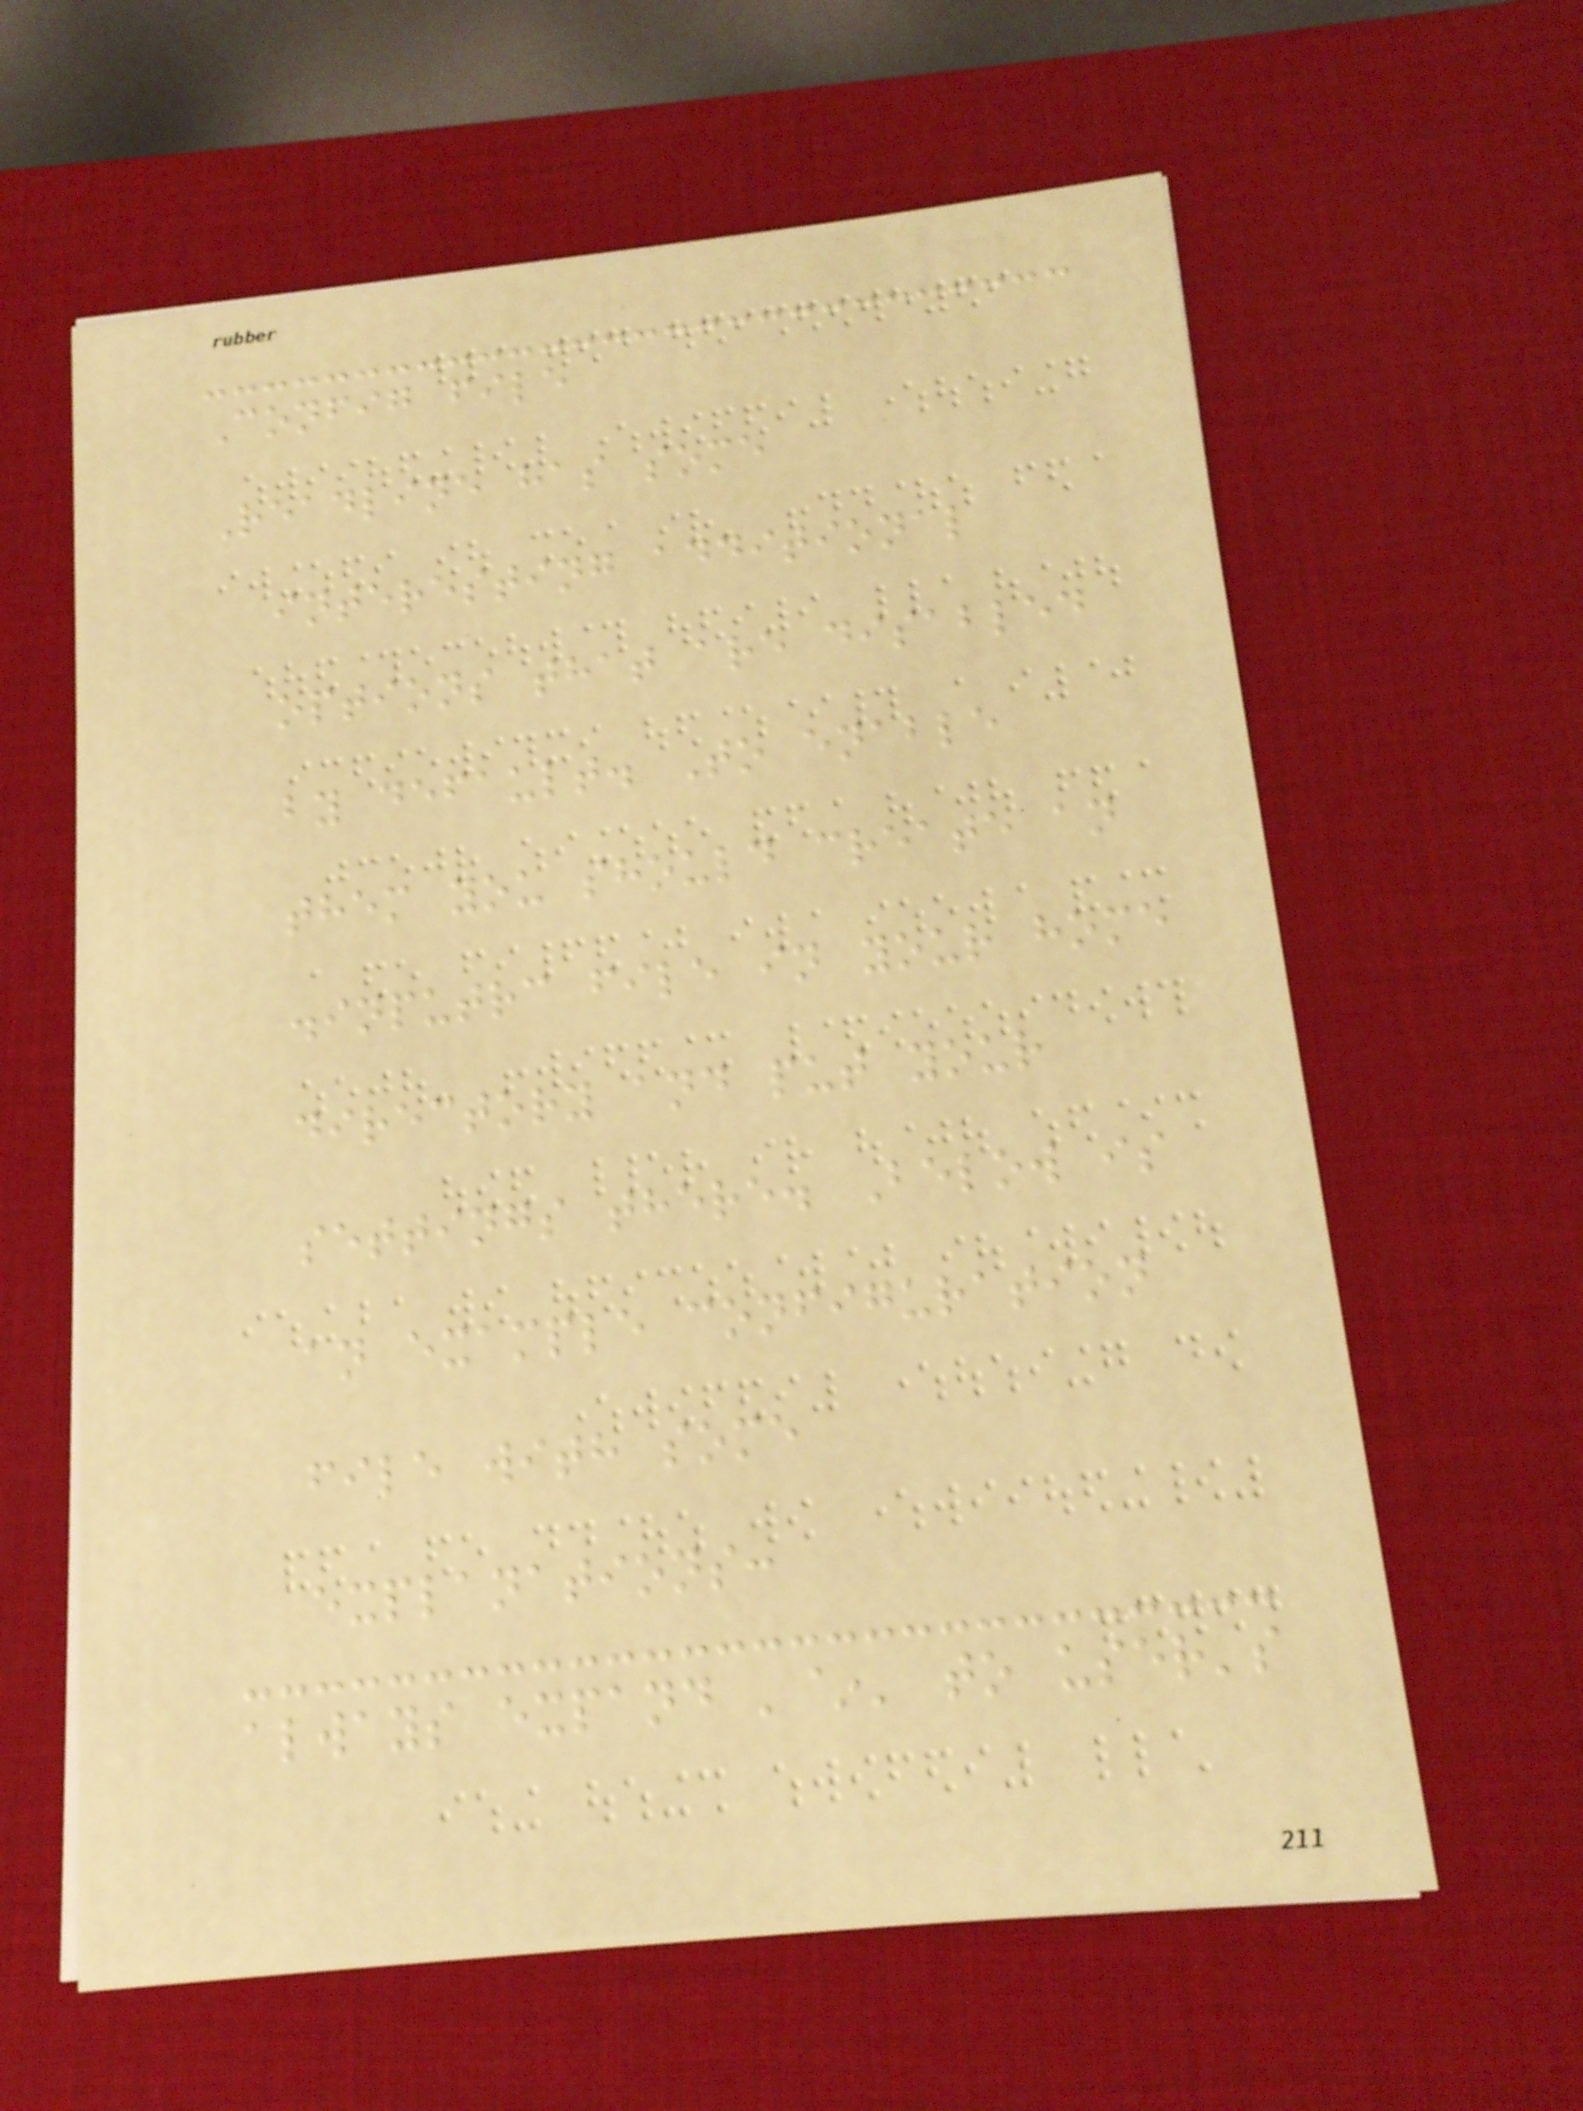Config file
Readline has some
interesting additional
options that are disabled
by default. To enable
them you should create an
.inputrc file in your home
directory and put your
settings there. Below is
an example configuration
file with some
explanations:
always expand '~' to user's
